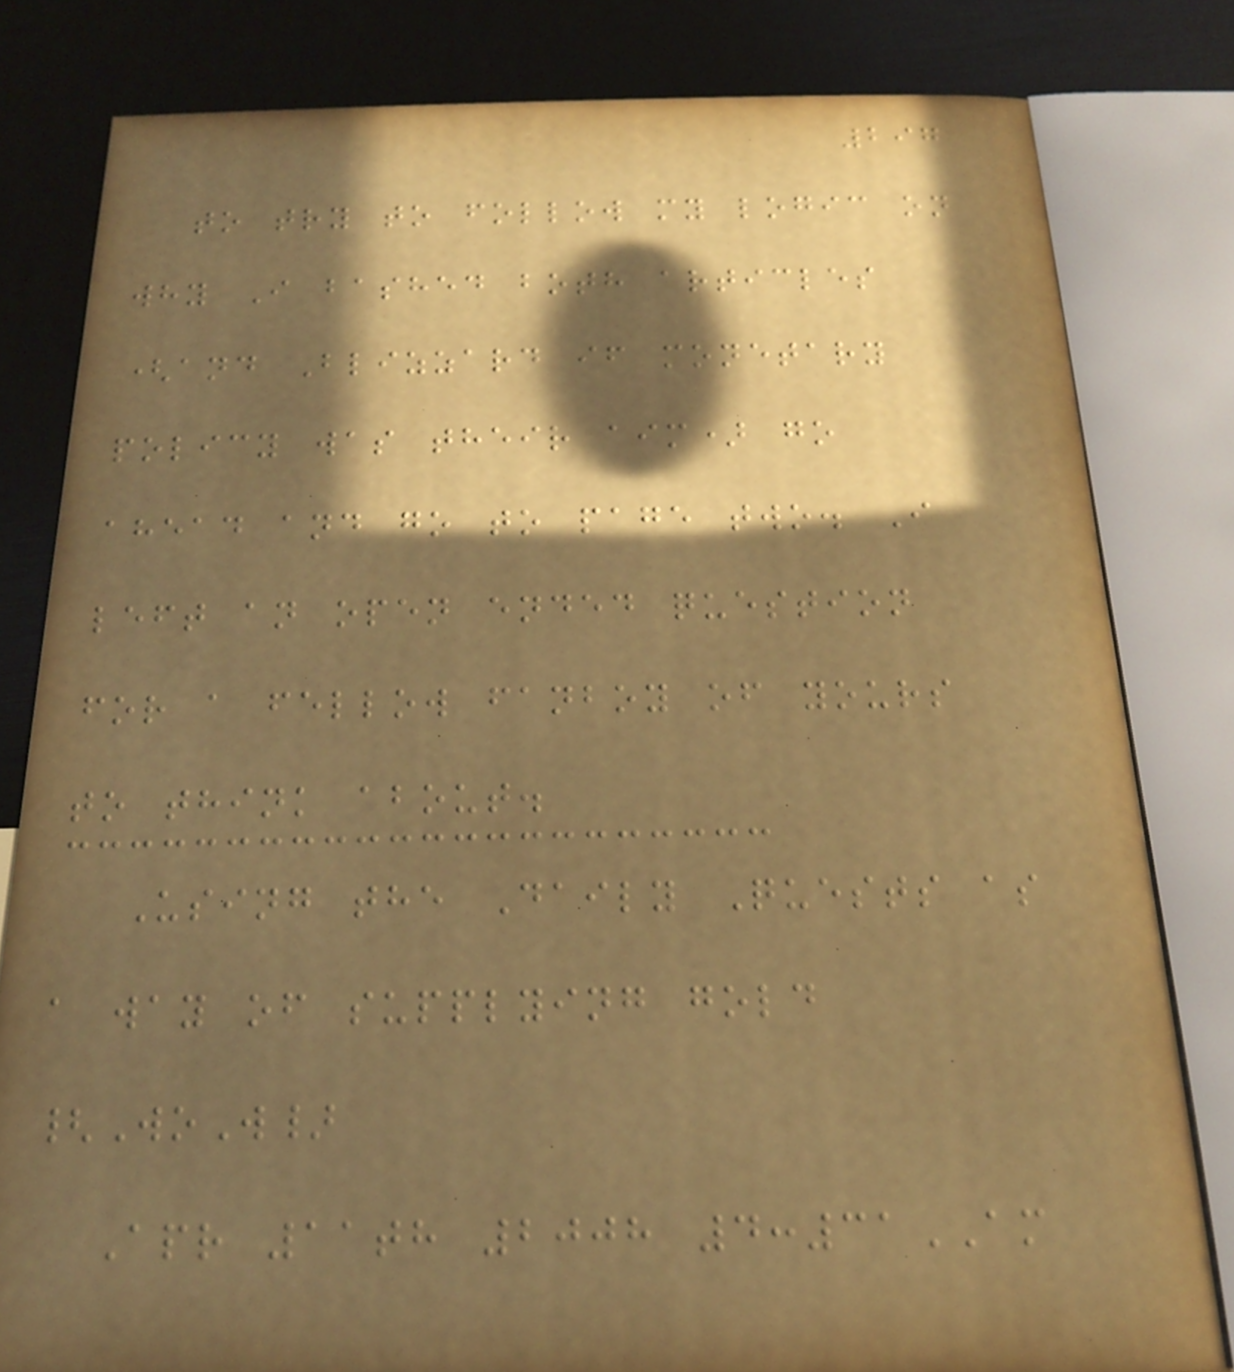297
to try to follow my logic on
why I bashed both articles
(and Blizzard if monetary
policy was their aim) go
ahead and go to page two. I
left an open ended question
for a fellow fanboy of yours
to think about.
Using the Daily Quests as
a way of supplying gold
{WoW}
Apr 11th 2008 4:31AM
